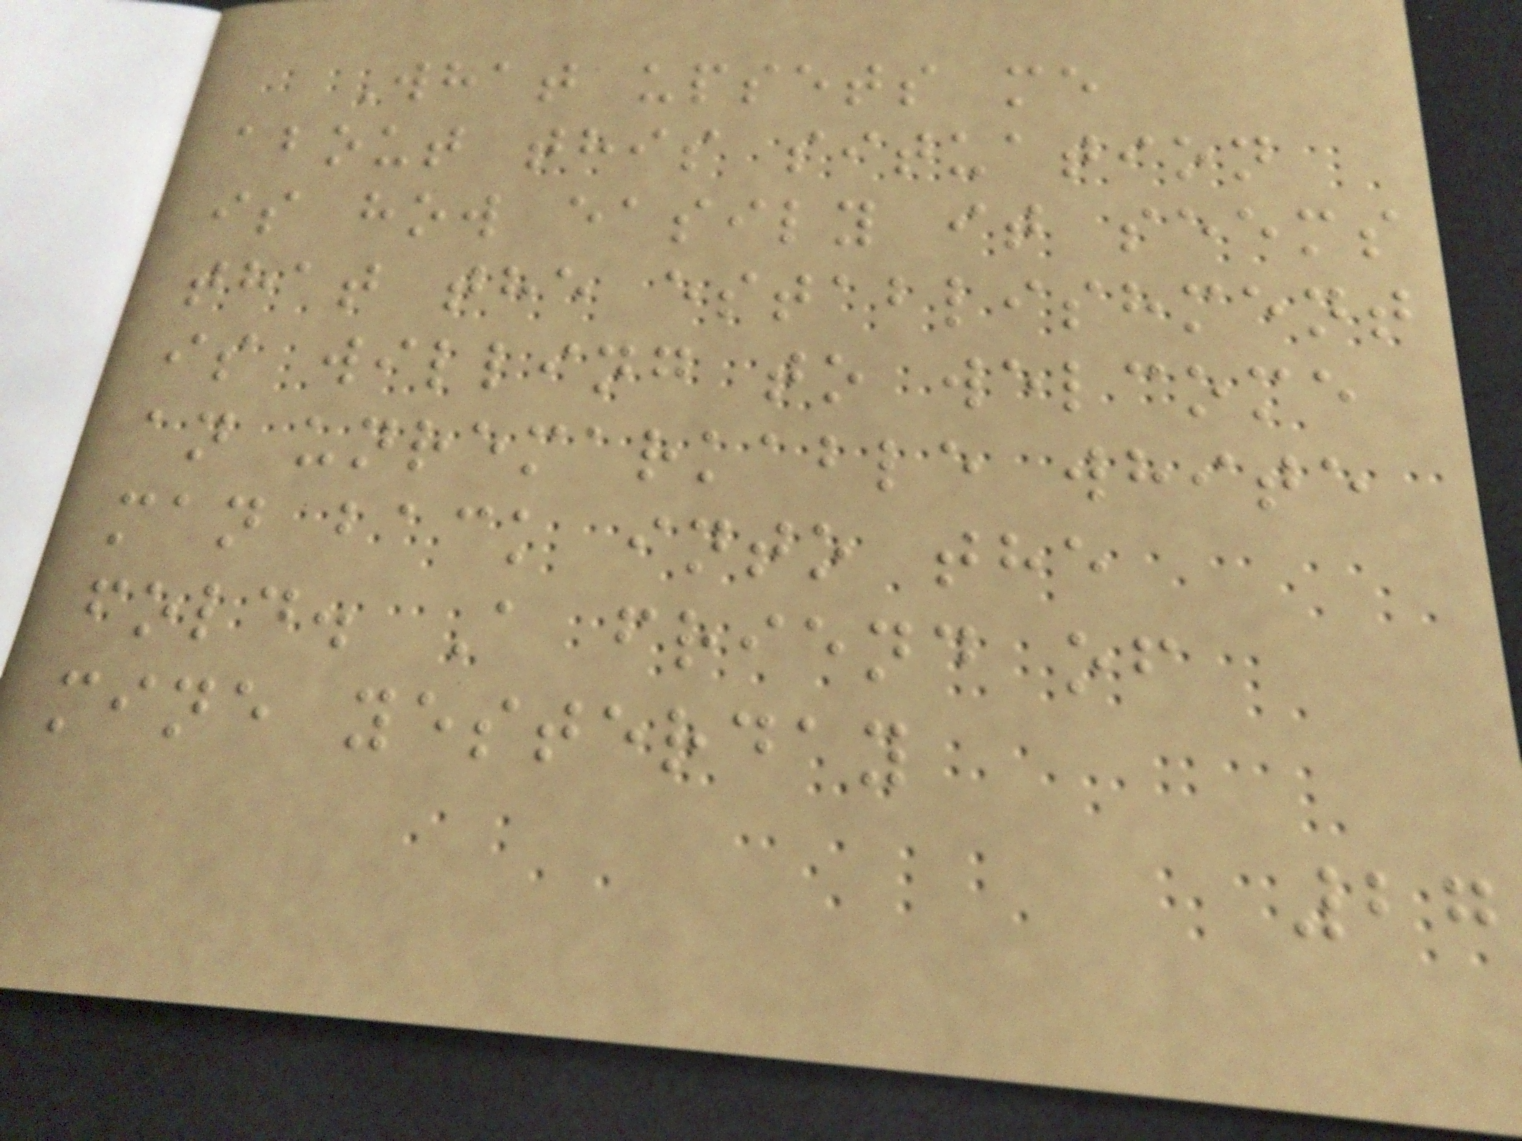What upsets me
about this situation
is how easily it seems
that the establishment
is willing to welcome
an unremarkable white
man back into the
fold. A friend of
mine yesterday
27
